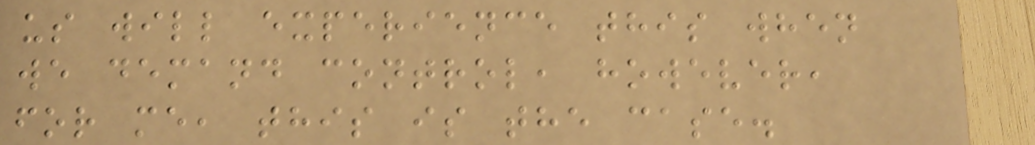us will experience this when
we demand control, however,
for me, this is the case.
